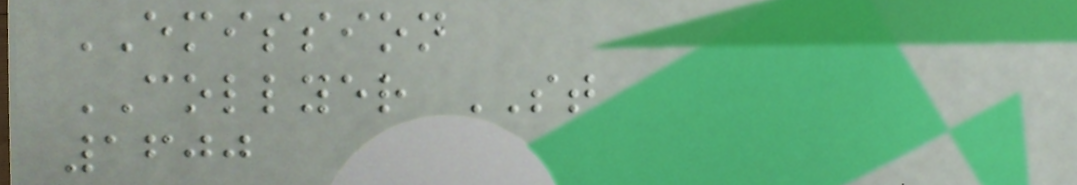EMISSION
COLLYER ST
1600
